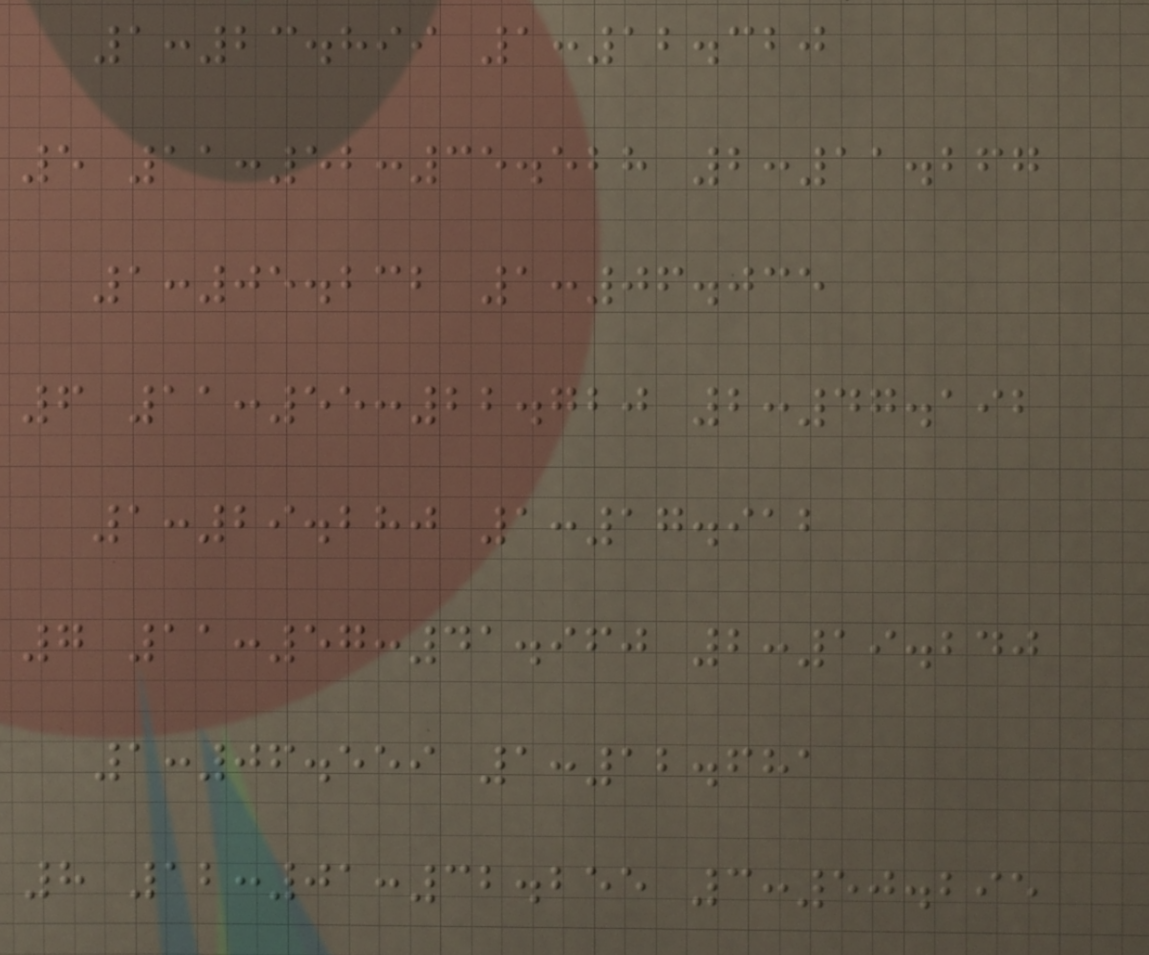1:23.899 1:12.320
5 11:52:35.528 2:11.267
1:05.232 1:06.035
6 11:55:22.720 2:47.192
1:29.280 1:17.912
7 11:57:41.960 2:19.240
1:06.559 1:12.681
8 12:01:32.255 3:50.295
